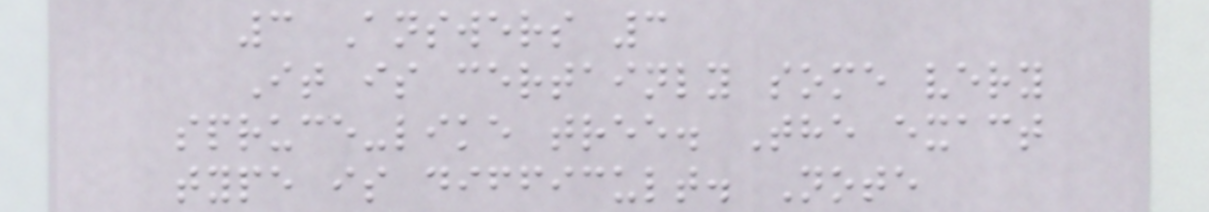3 Answers 3
It is certainly some very
spruce-like tree. The exact
type is difficult. Note
